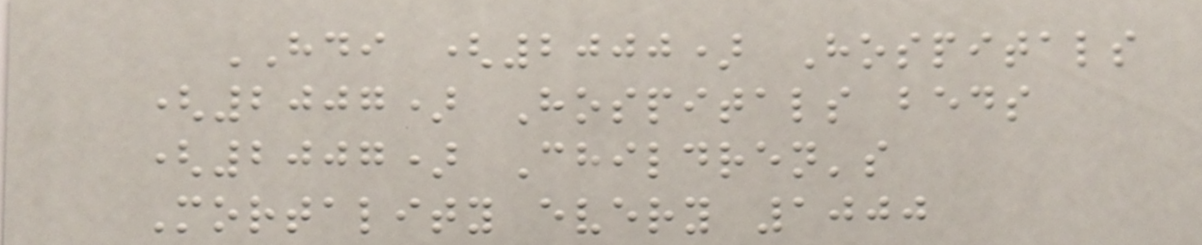HDI (2000) Hospitals
(2007) Hospitals beds
(2007) Children's
Mortality every 1000
